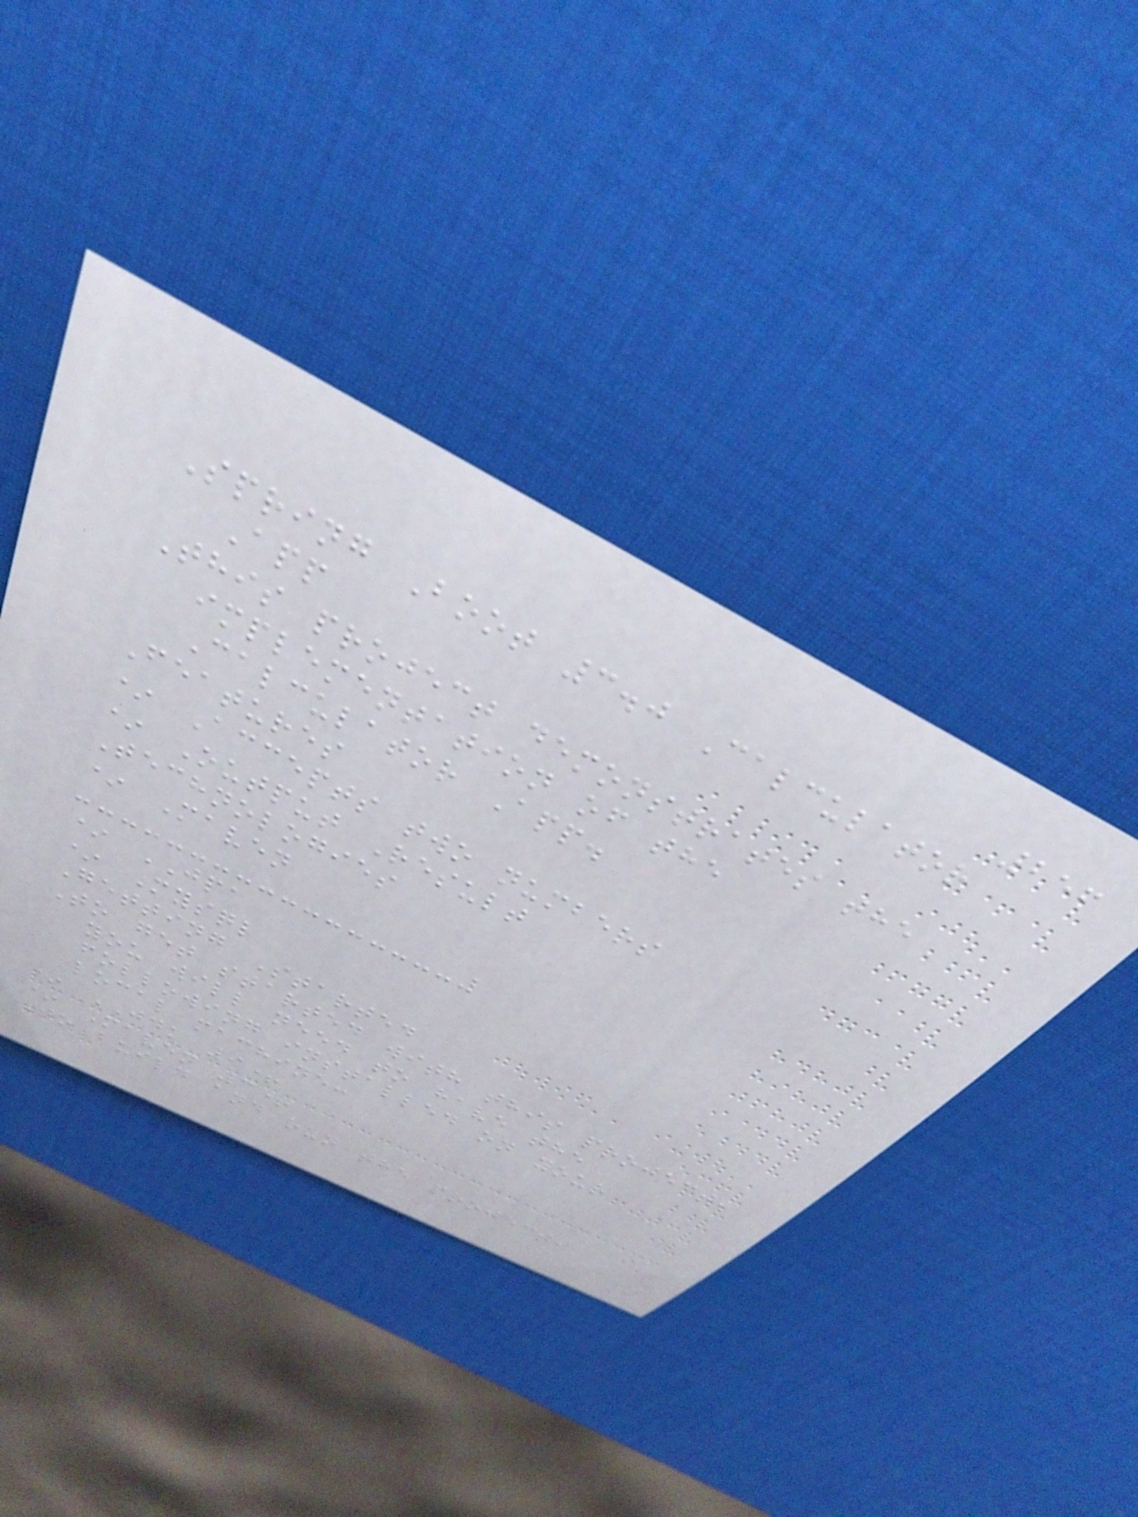256
Spring Boot 3.0 Calculator
App
This project demonstrates the
implementation of the
Calculator App.
Features
* Accepts two numbers
* Output Result
Technologies
* Maven
* JPA
* Mysql
Getting Started
To get started with this project,
you will need to have the
following installed on your
local machine:
* JDK 9+
* Maven 3+
To build and run the project,
